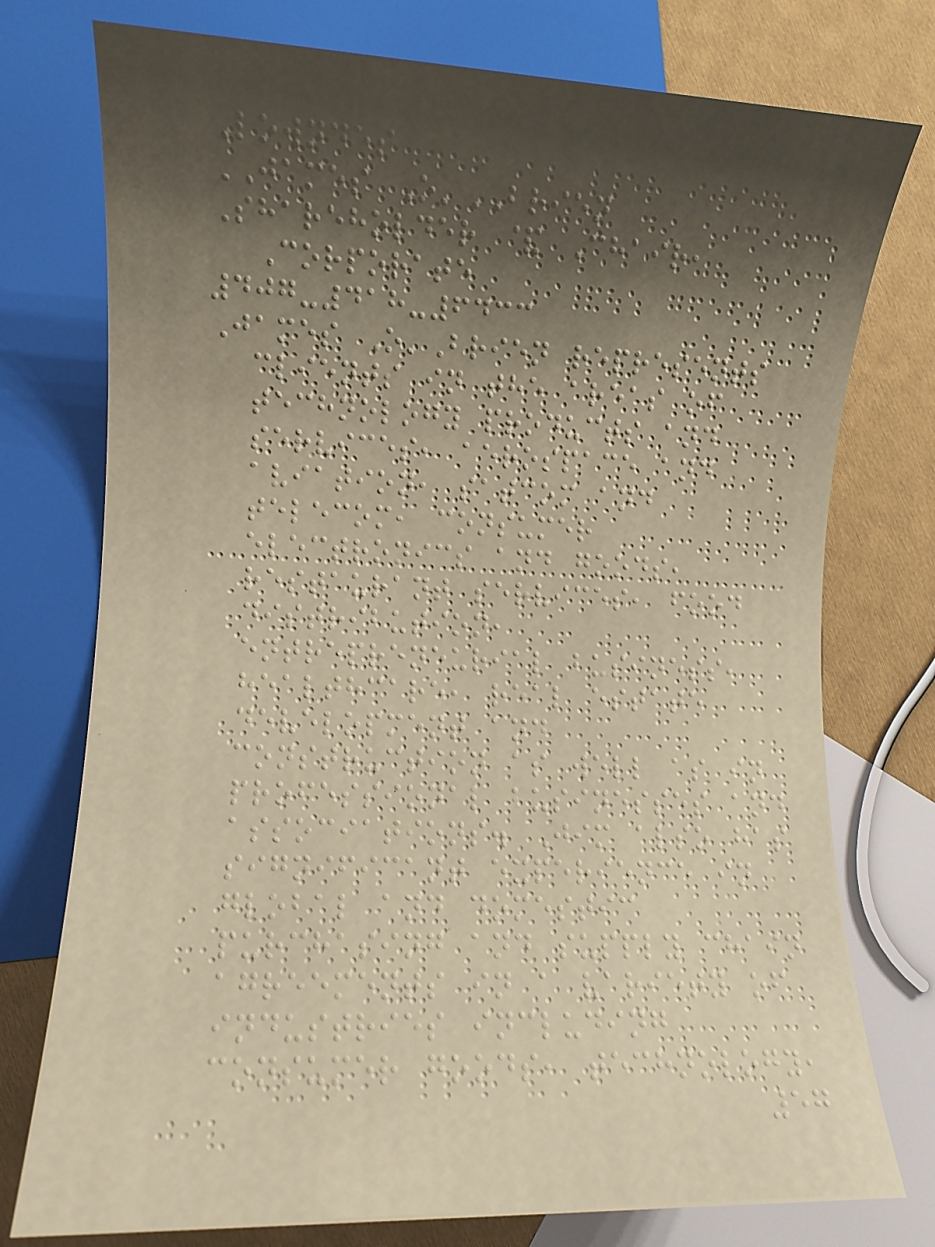Lowndes
JAMES O'BRIEN
Shareholder & Chair,
Corporate
407-418-6433
James O'Brien represents
clients in the areas of
technology products and
services, aerospace and
aviation, satcom and
telecom, consumer
electronics and goods,
restaurant services, food
distribution,
entrepreneurial business,
healthcare, real estate
development and
construction as well as in
professional businesses and
associations. Jim also has
significant experience in
global and domestic
purchasing and supply chain
agreements in a variety of
industries including
consumer goods, technology,
57
